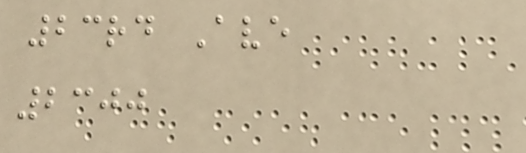23rd Ave
2300
